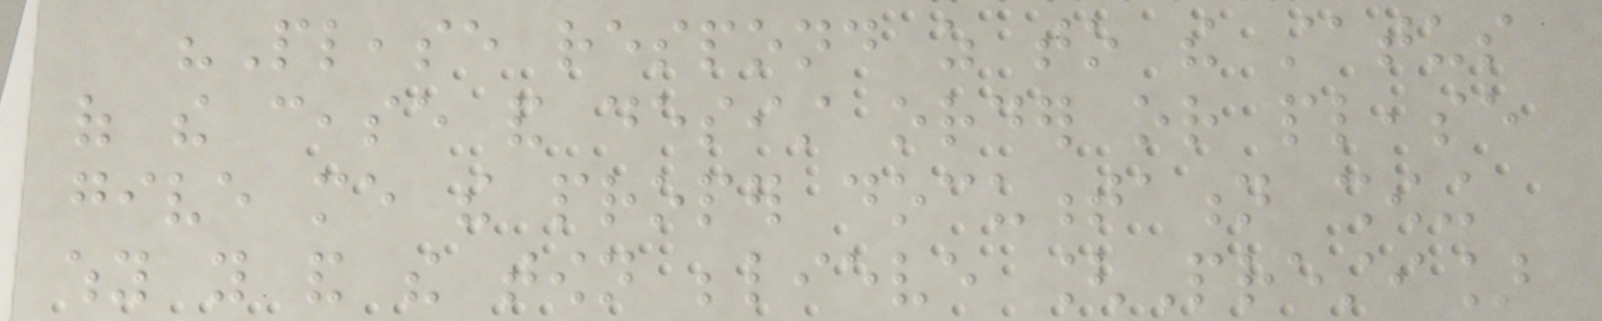"Please respond as to the status
of the cease and desist order or please
give me the proper documentation showing
why you and the town believe [Presti]
